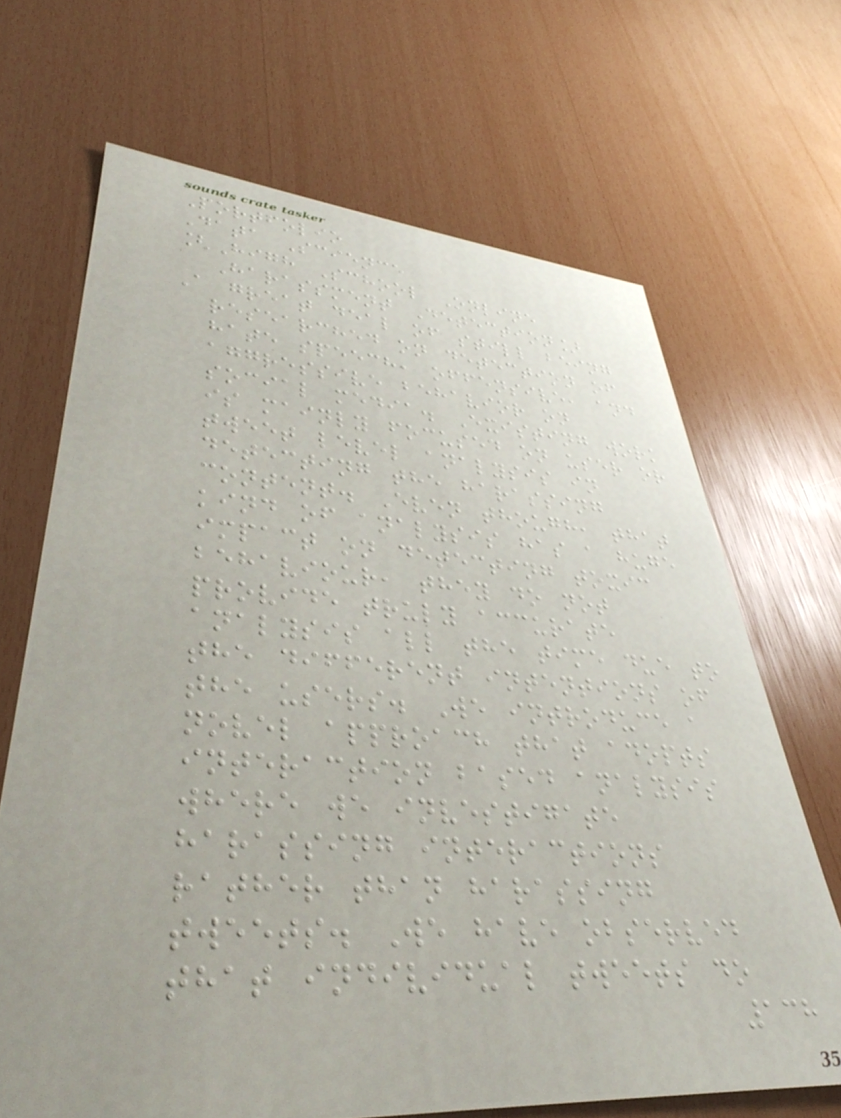Portfolio
Data Science
[High School Online
Harassment Detection]
A great deal of still being
researched on detection of
hate speech, offensive, and
aggressive behavior on
social media. Existing work
is mainly focused on user or
tweet level analysis in
detecting the harassing
content. Even though, that
kind of analysis has a huge
impact on detecting toxic
behaviour, they do not
provide truly accurate
analysis all the time due to
the different intentions of
the users. We introduce a
novel approach that adopts
interaction based analysis
where we investigate
harassing interactions
rather than harassing
tweets. We have observed
that individual tweets do
138
